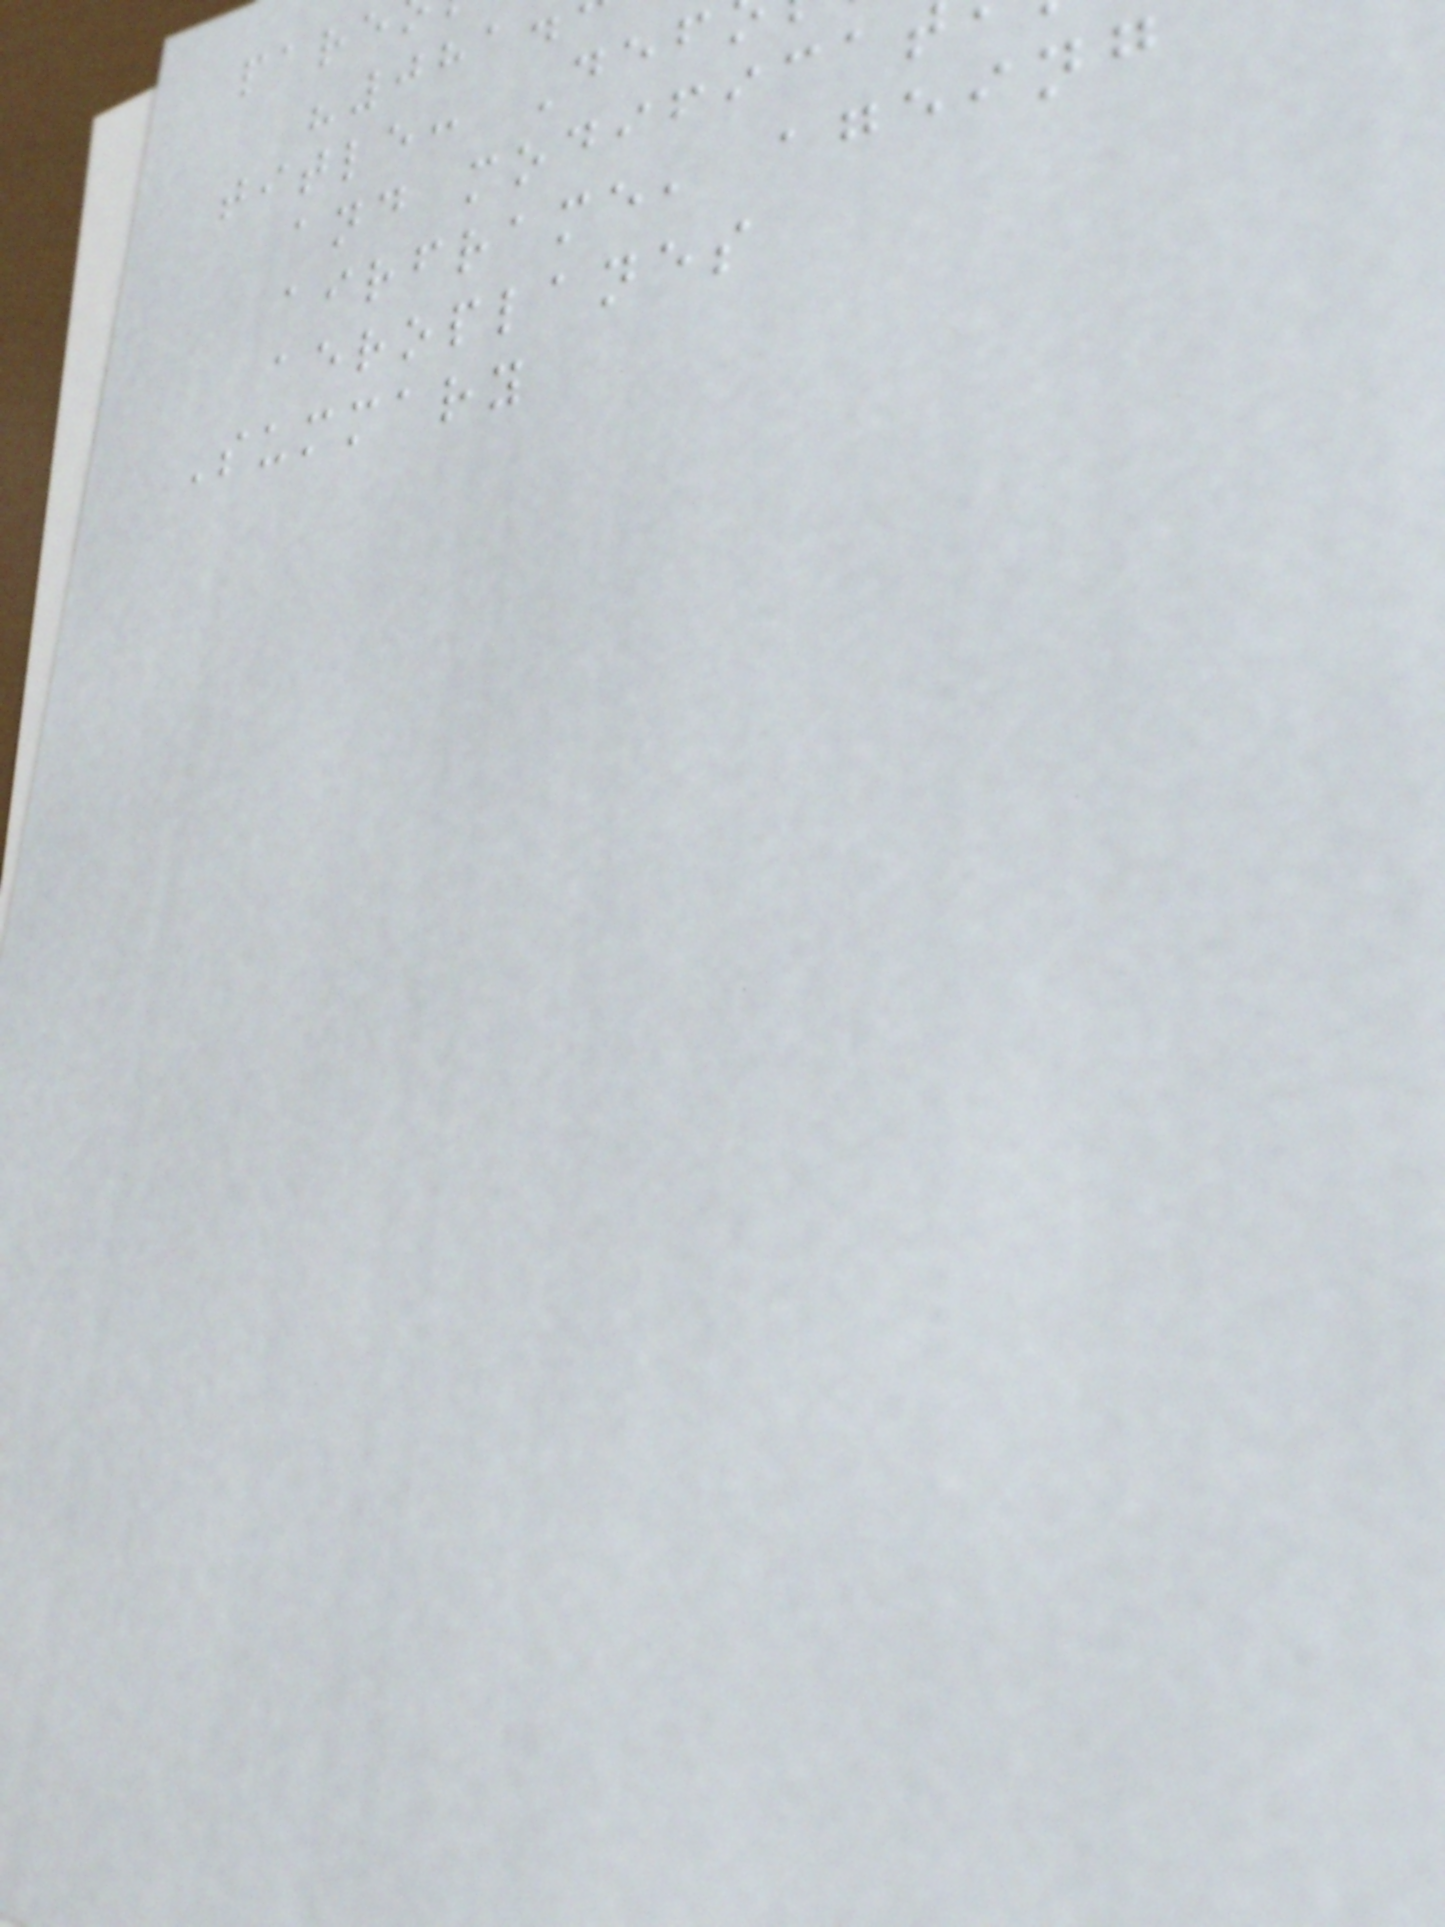pare
"081
title: Def
and modifica
airframe, ageing
aeroplanes
Summary
